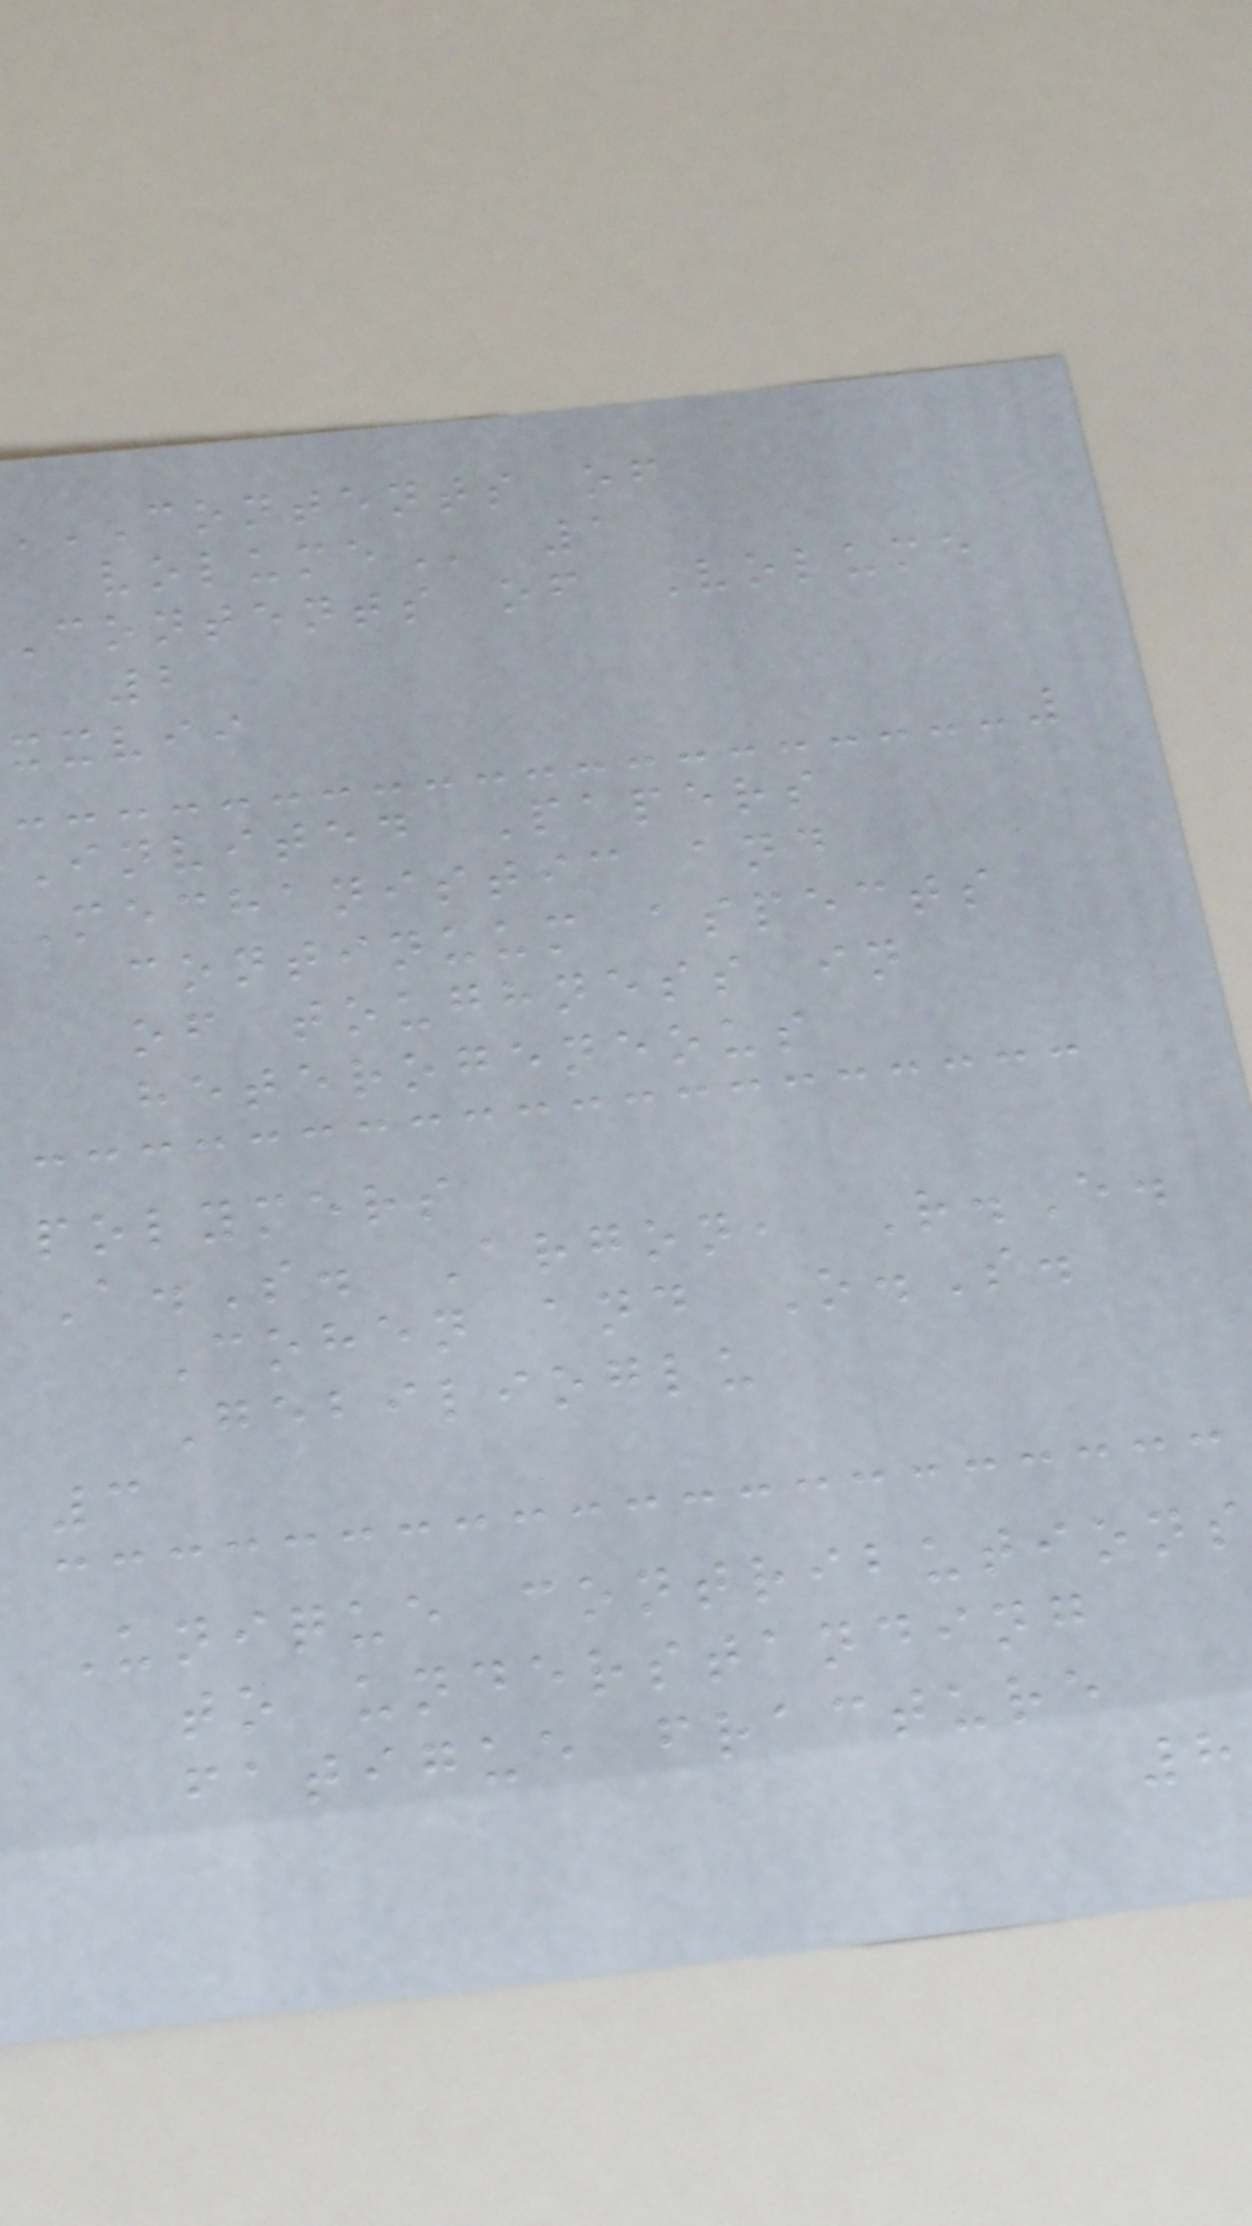CONTENTS of
Contents of Volume
2
xxvii
Invited Papers
Mechanistic and
continuum aspects
of toughness in
heterogeneous
polymers
A.S. Argon, R.E.
Cohen and O.S.
Gebilioglu
3
Unique contributions
to understanding
fatigue fracture
